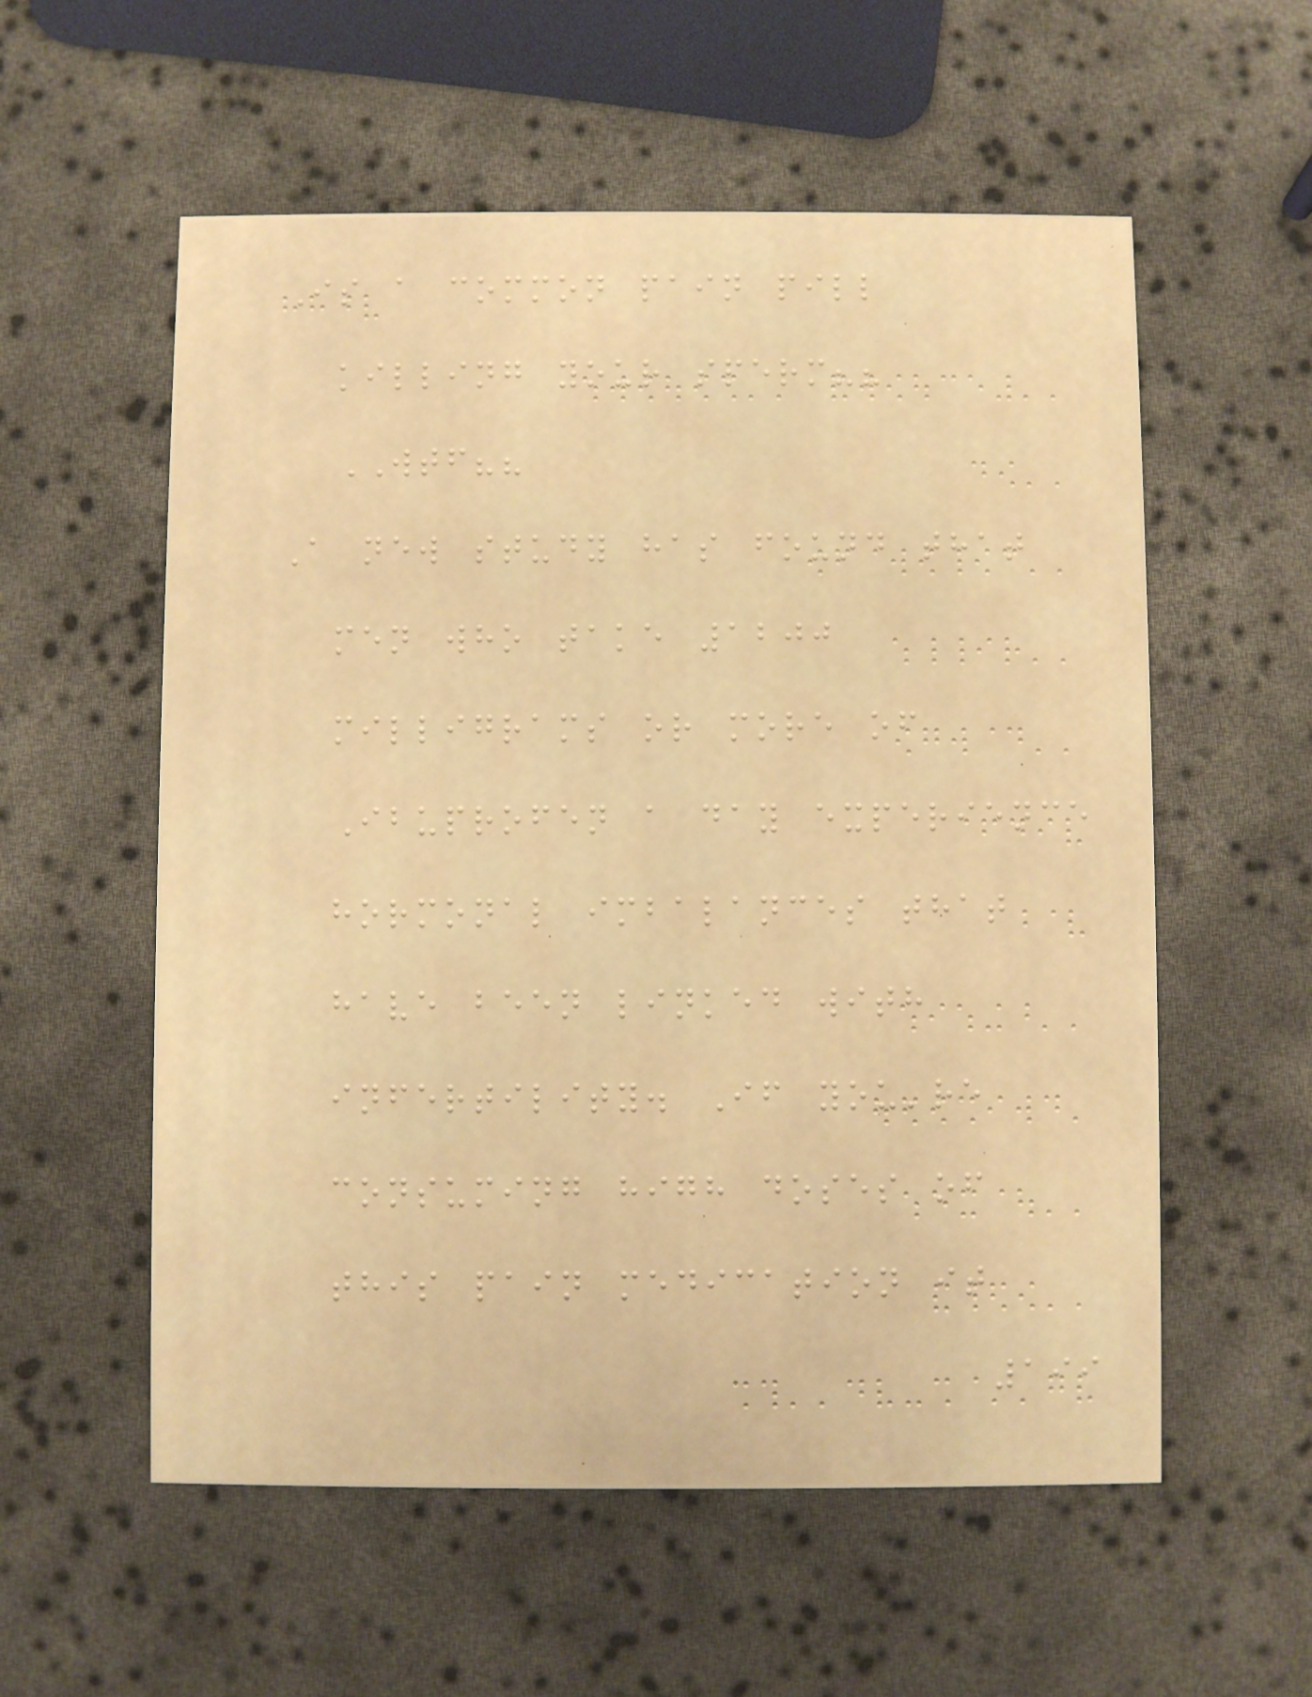Is a common pain pill
killing your sperm??
WTF??
A new study has found that
men who take 1200
milligrams or more of
Ibuprofen a day experience
hormonal imbalances that
have been linked with
infertility. If you're
consuming high doses of
this pain medication it
199
